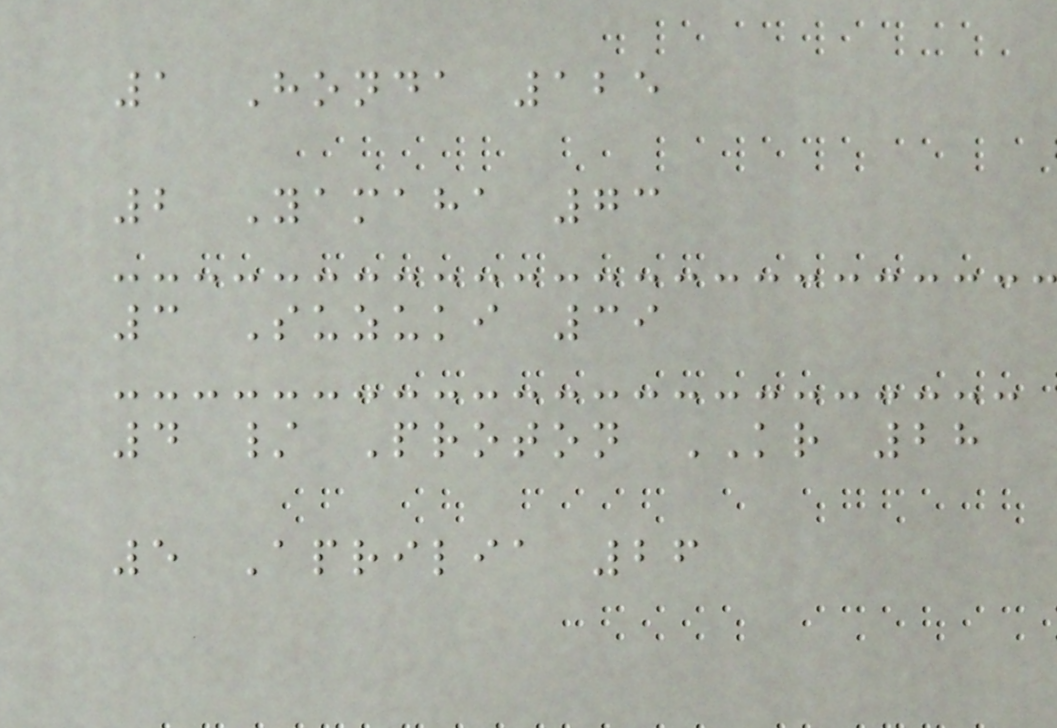1 Honda 125
2 Yamaha 73
3 Suzuki 39
4 / Proton KR 28
5 Aprilia 26
